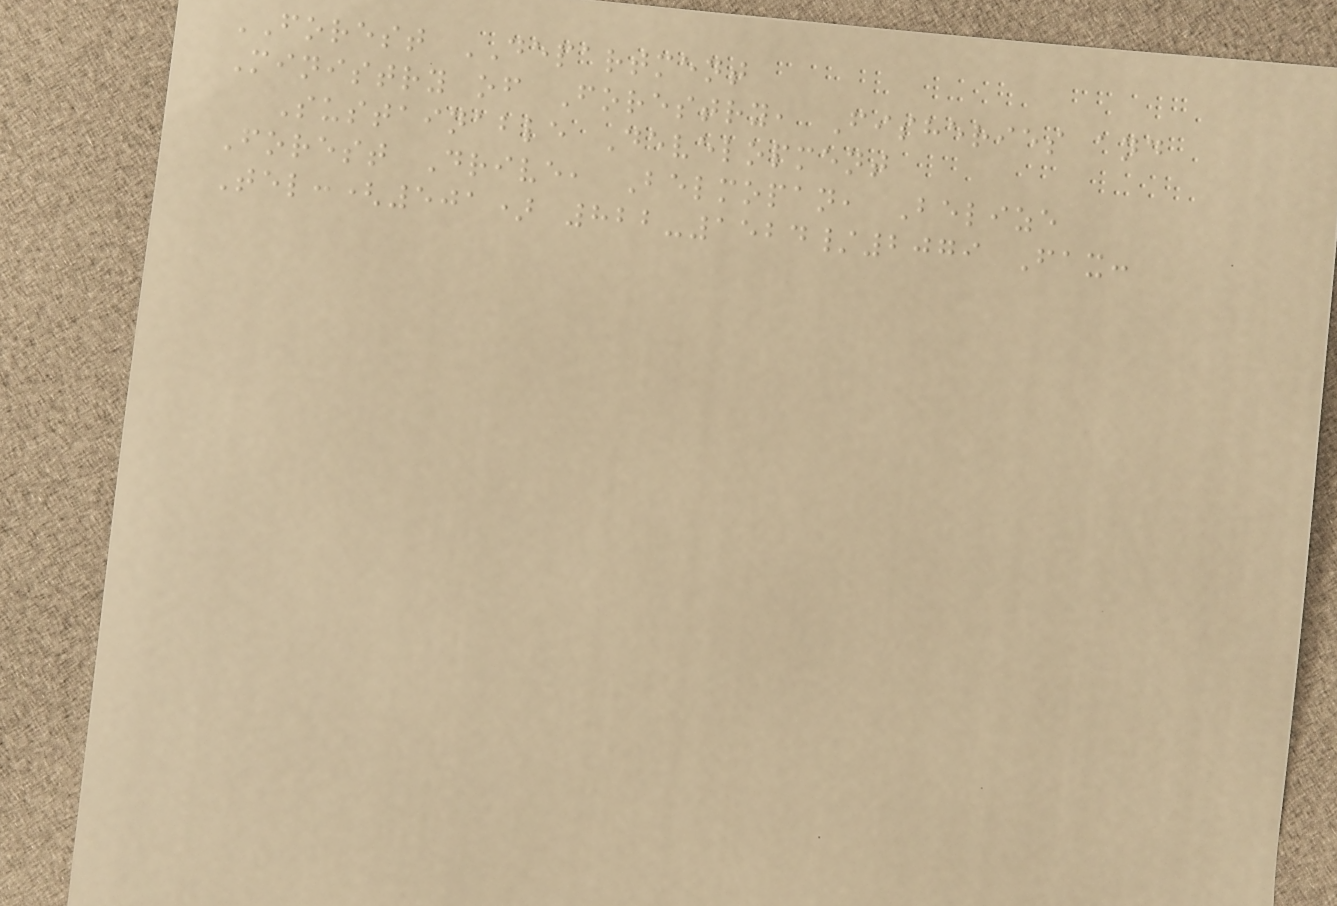FOREST DEPARTMENT
Ministry of Forestry, Fisheries and
Sustainable Development
Forest Drive, Belmopan, Belize
Tel:(501) 822-1524/2079 Fax:
